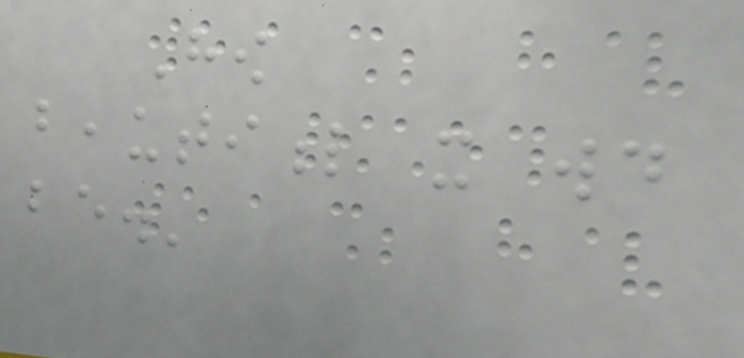How
beautiful it would
be.'
